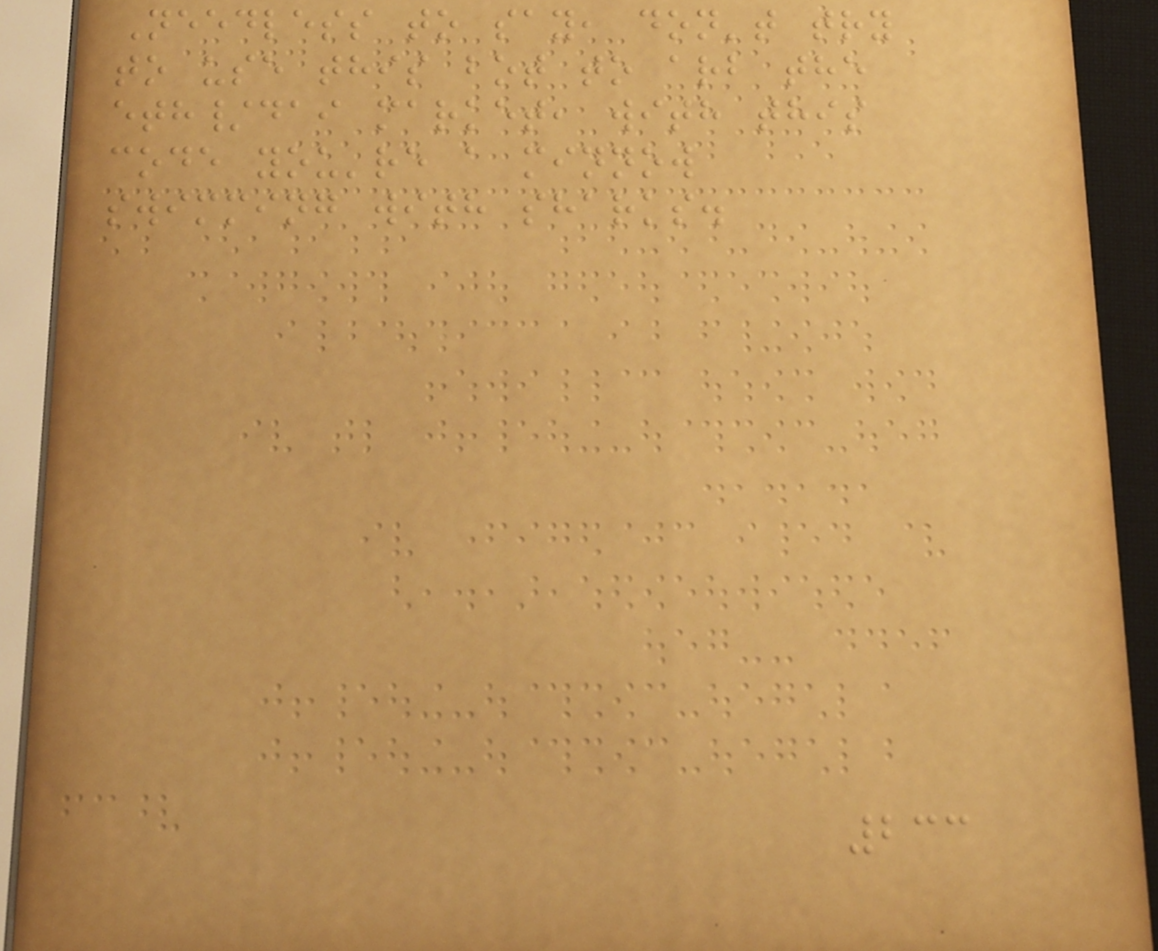Needless to say, don't try
to use this bot to arb the
eth/dai market, with this
code you're a minnow
swimming with sharks.
233
